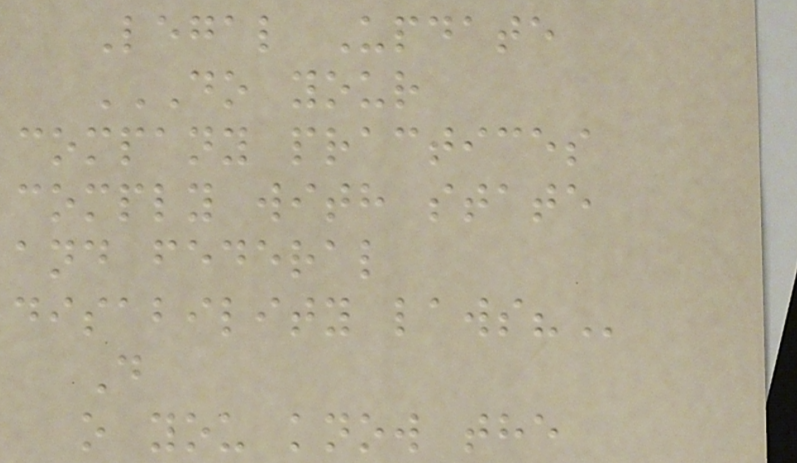Legal Update
DO YOUR
COMPANY PRACTICES
COMPLY WITH STATE
AND FEDERAL
DISABILITY LAWS?
D
o you know the
